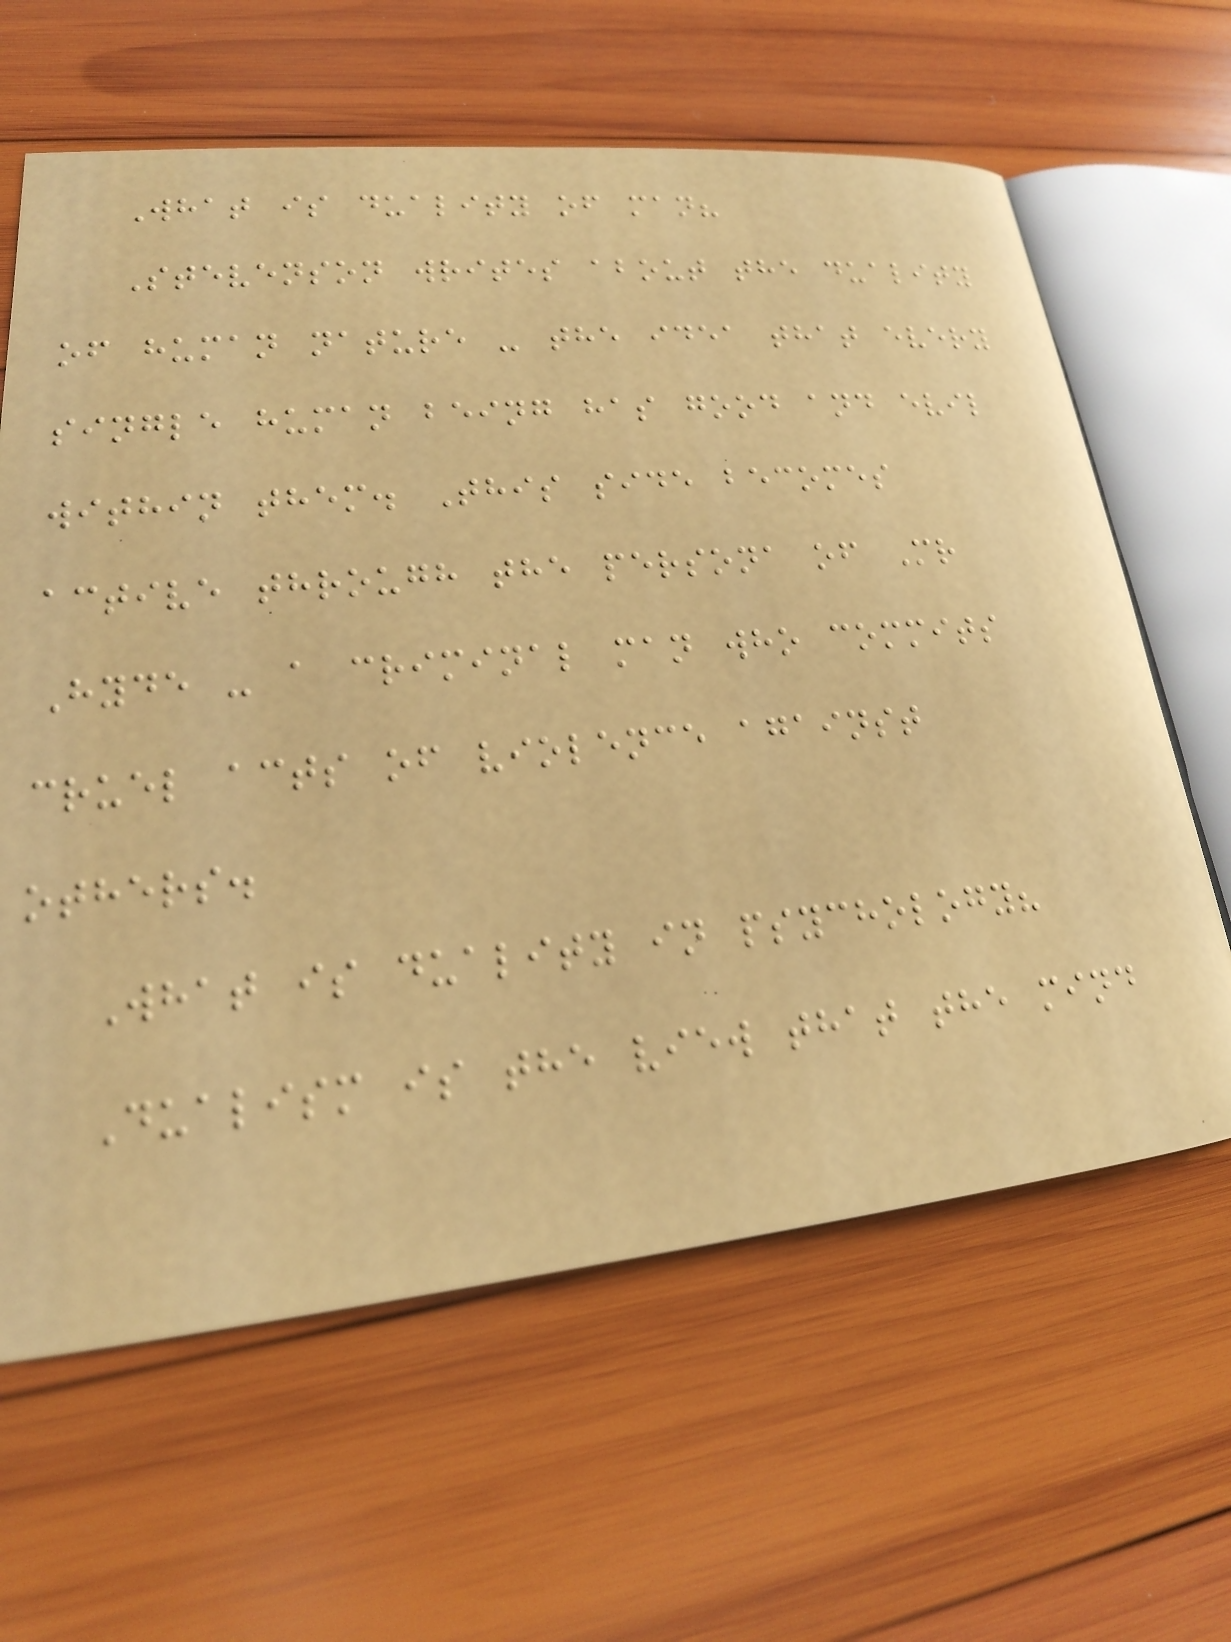What is duality of man?
Stevenson writes about the duality
of human nature - the idea that every
single human being has good and evil
within them. This side becomes
active through the persona of Mr
Hyde - a criminal man who commits
cruel acts of violence against
others.
What is duality in psychology?
Dualism is the view that the mind
